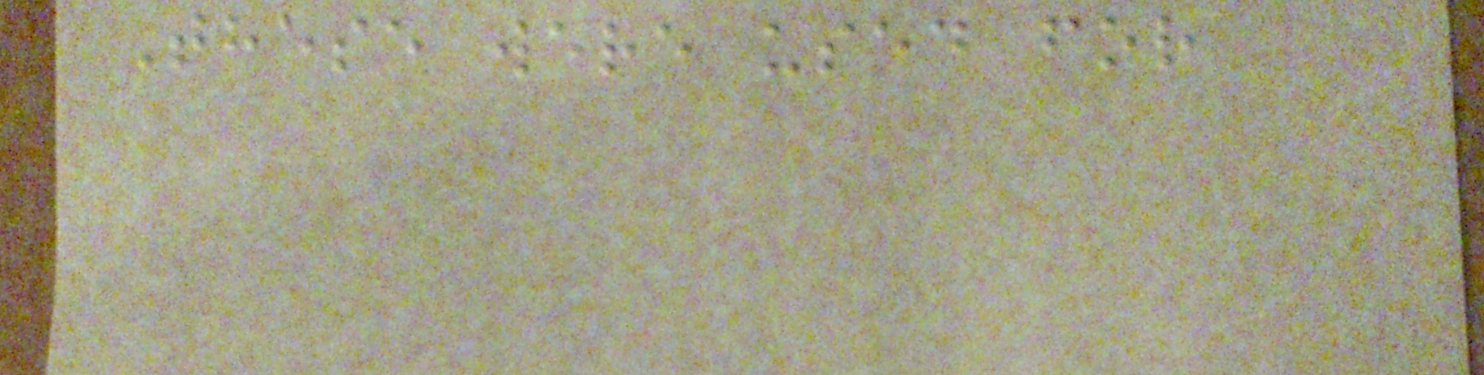These were used for
